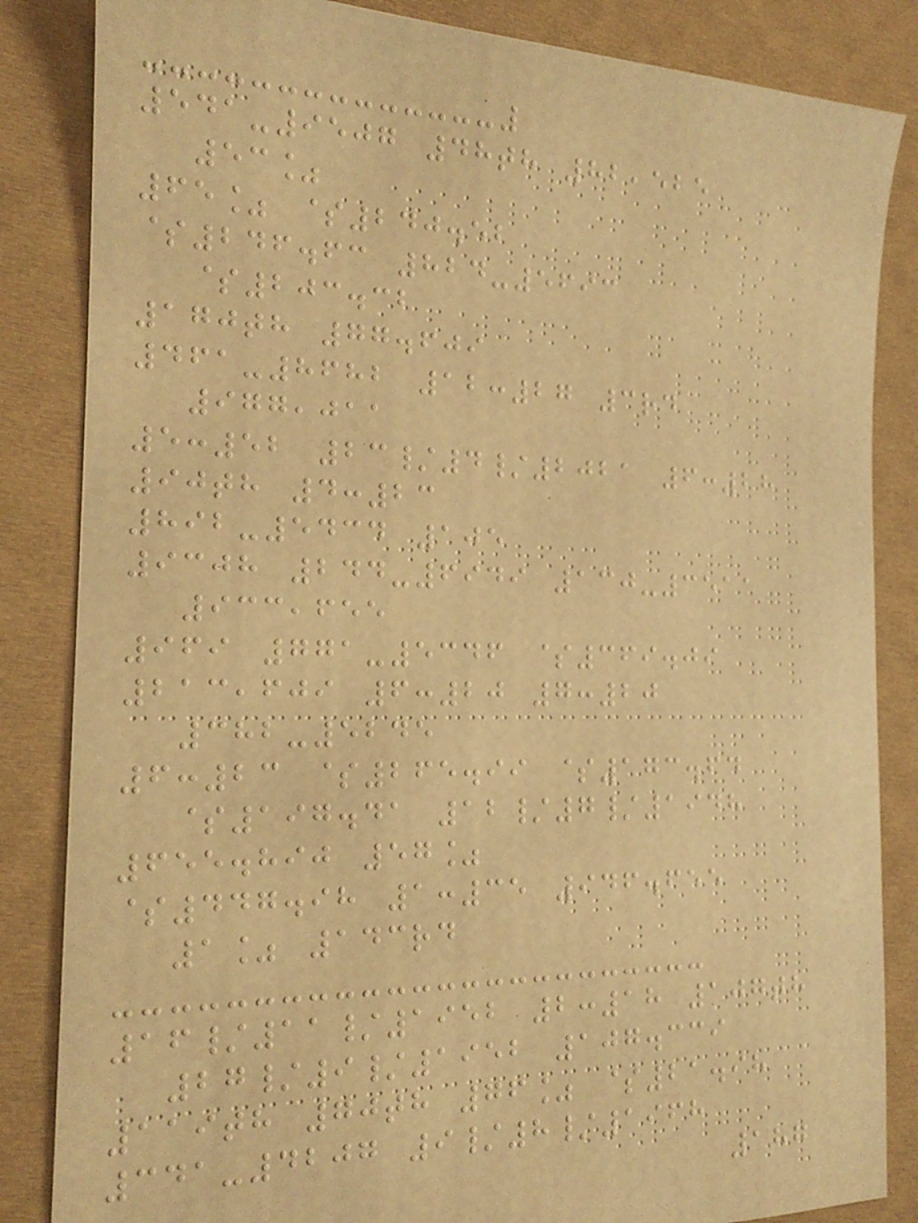541-9507 48th 82,525
53%
65% $240.52
$246.63 824-5693
$203.32
170th 77.609
461-8682 12:27 3rd
977,011
5:52 23/4/2021 6:28
90th 4:23
892-5434 105
9308 244-6949 130-3511
933,655
969 771-5346 $369.09
213,609 6:20 7:20
382-5245
6:23 $265.99 $173.64
$197.41 12/7/1948
655.890 57%
$447.98 1:35 946.655
1% 143rd
16/11/1952 2:18 107th
27/9/1952 107.339
119th 70th 76% $21.98
341-4207 9/8/1968
187
